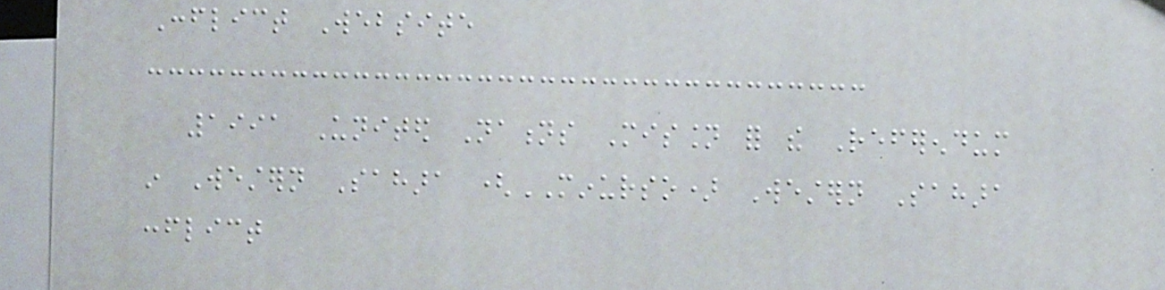Conflict Website
1991 United Nations Mission for the Referendum
in Western Sahara (MINURSO) Western Sahara
conflict
